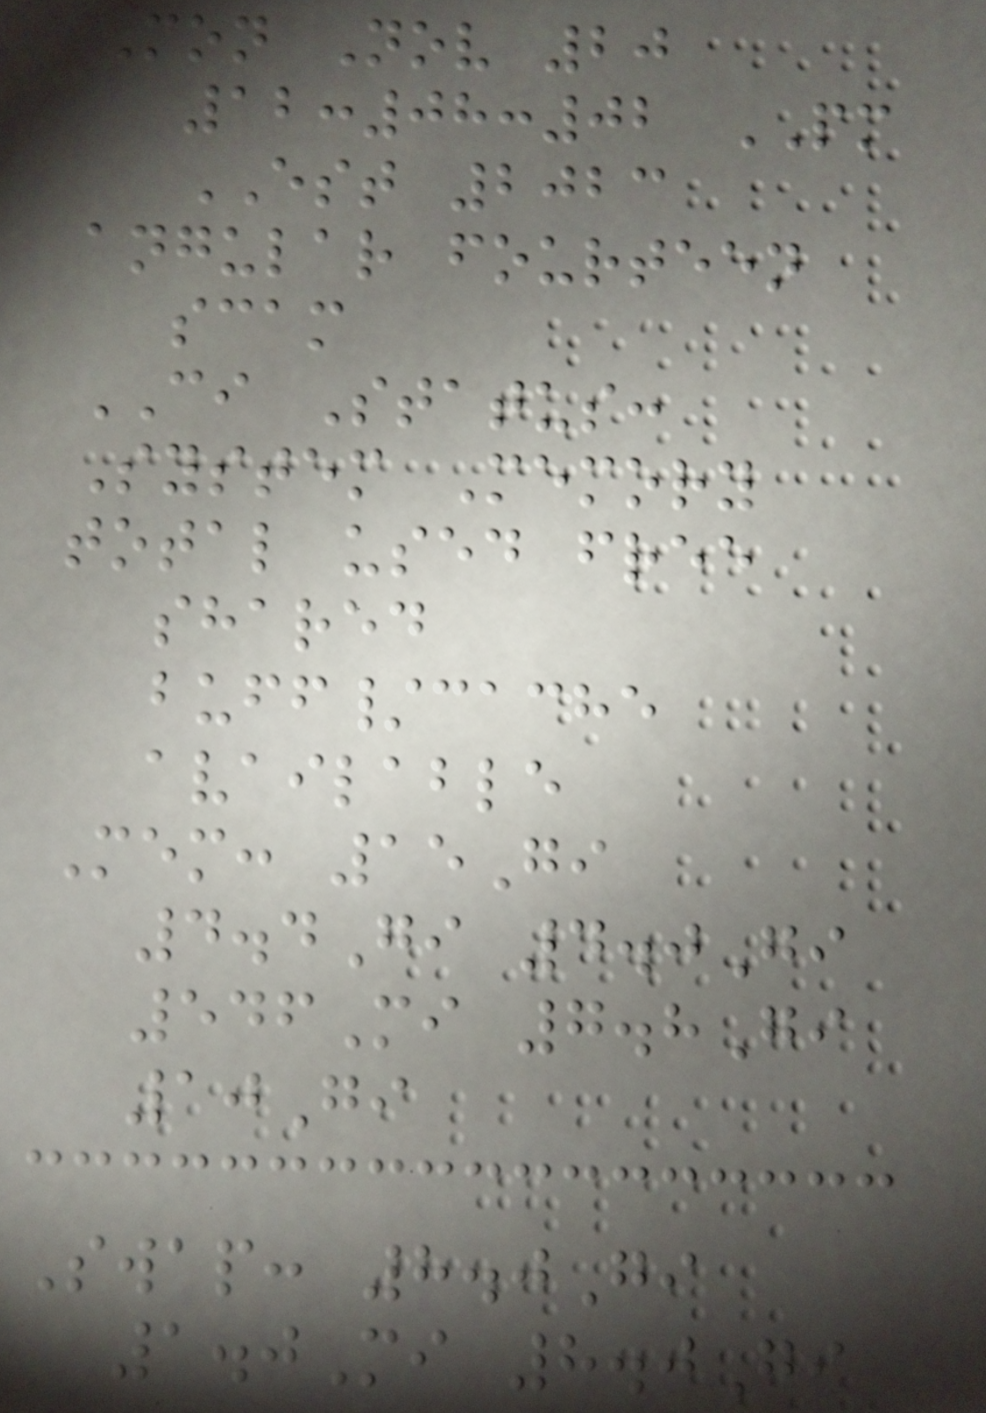Mon Nov 20
12:08:02 PM
EST 2023
angular fourteen
scam
CI Status:
System Memory
total used free
shared
buff/cache
available
Mem: 15Gi
4.4Gi 4.0Gi
546Mi 7.8Gi
10Gi
Swap: 8.0Gi
1.0Mi 8.0Gi
